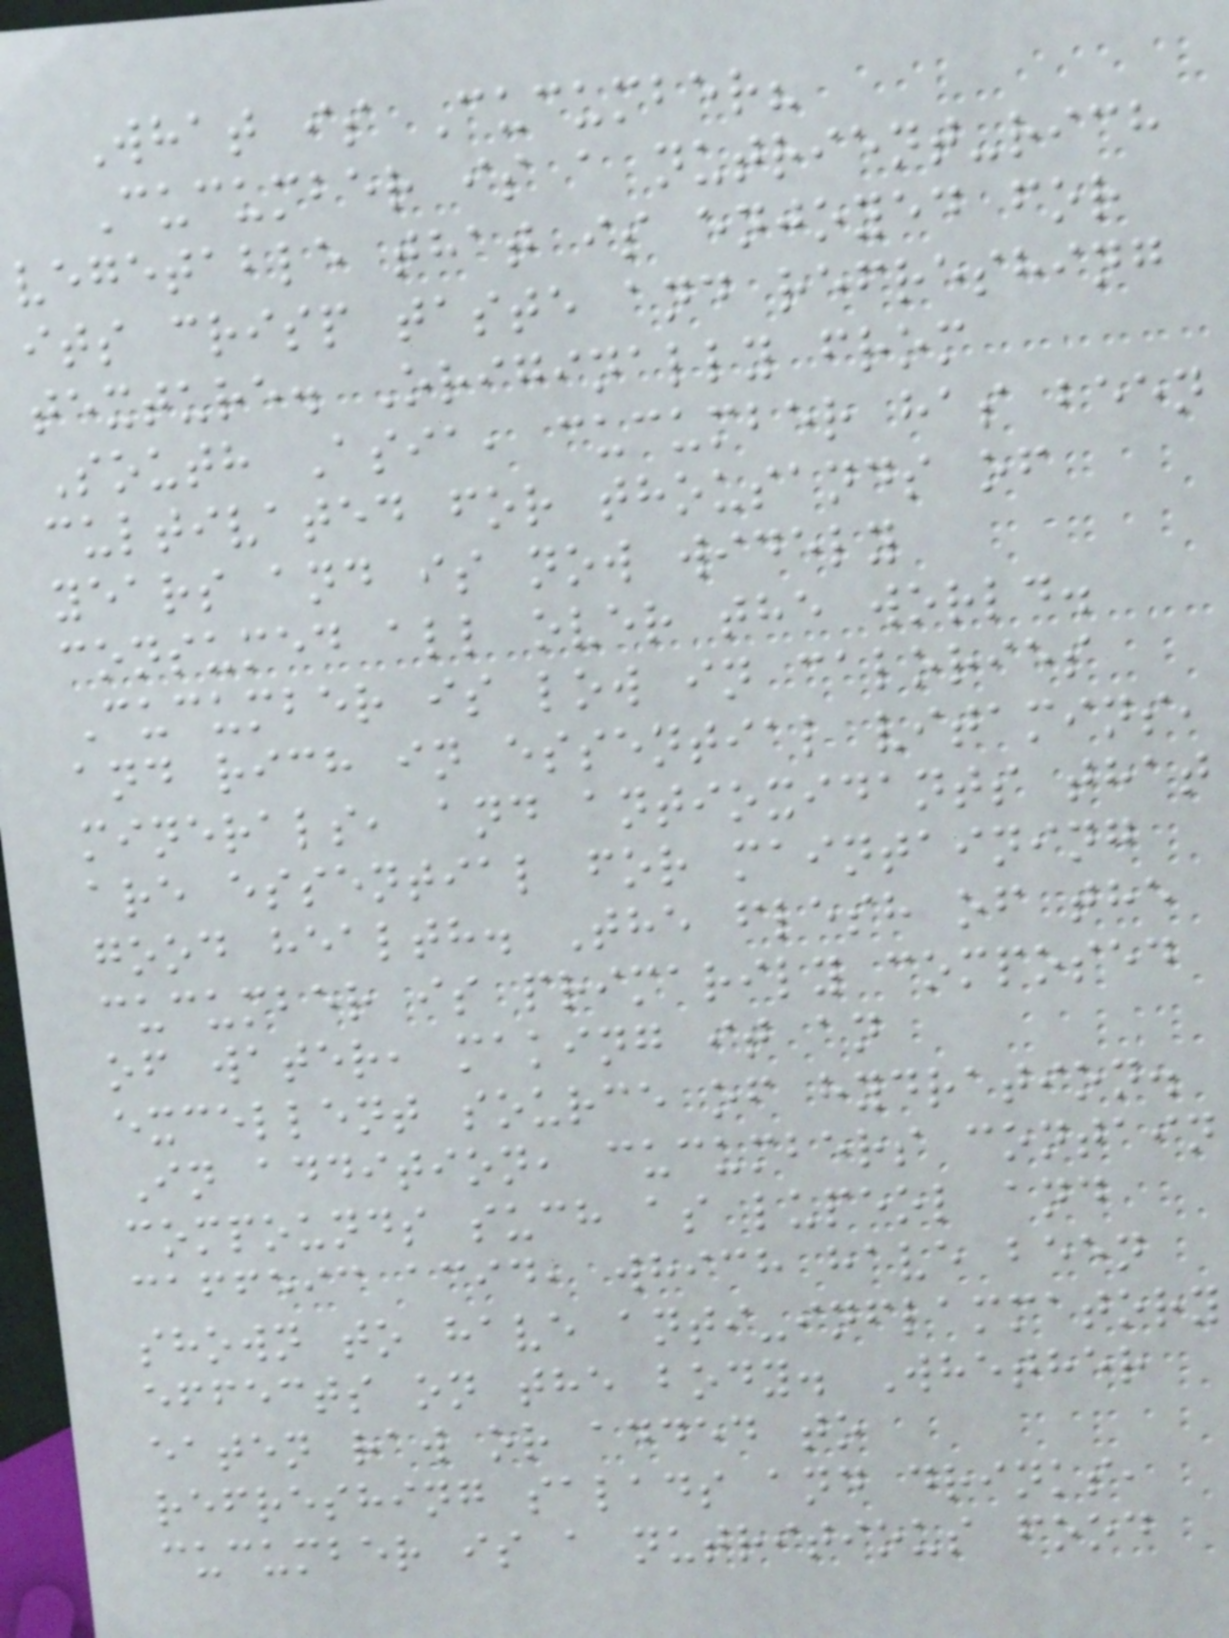What is Cucumber?
Cucumber is a nutrient-rich
vegetable that is enjoyed for
its crisp taste and refreshing
texture. Originally from
South Asia, cucumber has been
cultivated for thousands of
years and is now widely
consumed all over the world.
Cucumber is low in calories
and rich in essential vitamins,
minerals, and antioxidants that
are essential for maintaining
good health. The flesh of the
cucumber is primarily composed
of water, making it an
excellent source of hydration.
In addition, cucumbers contain
compounds such as lupeol and
caffeic acid, which have been
shown to have anti-inflammatory
effects on the body. Whether
eaten raw or added to
refreshing salads and drinks,
cucumber is a nutritious food
